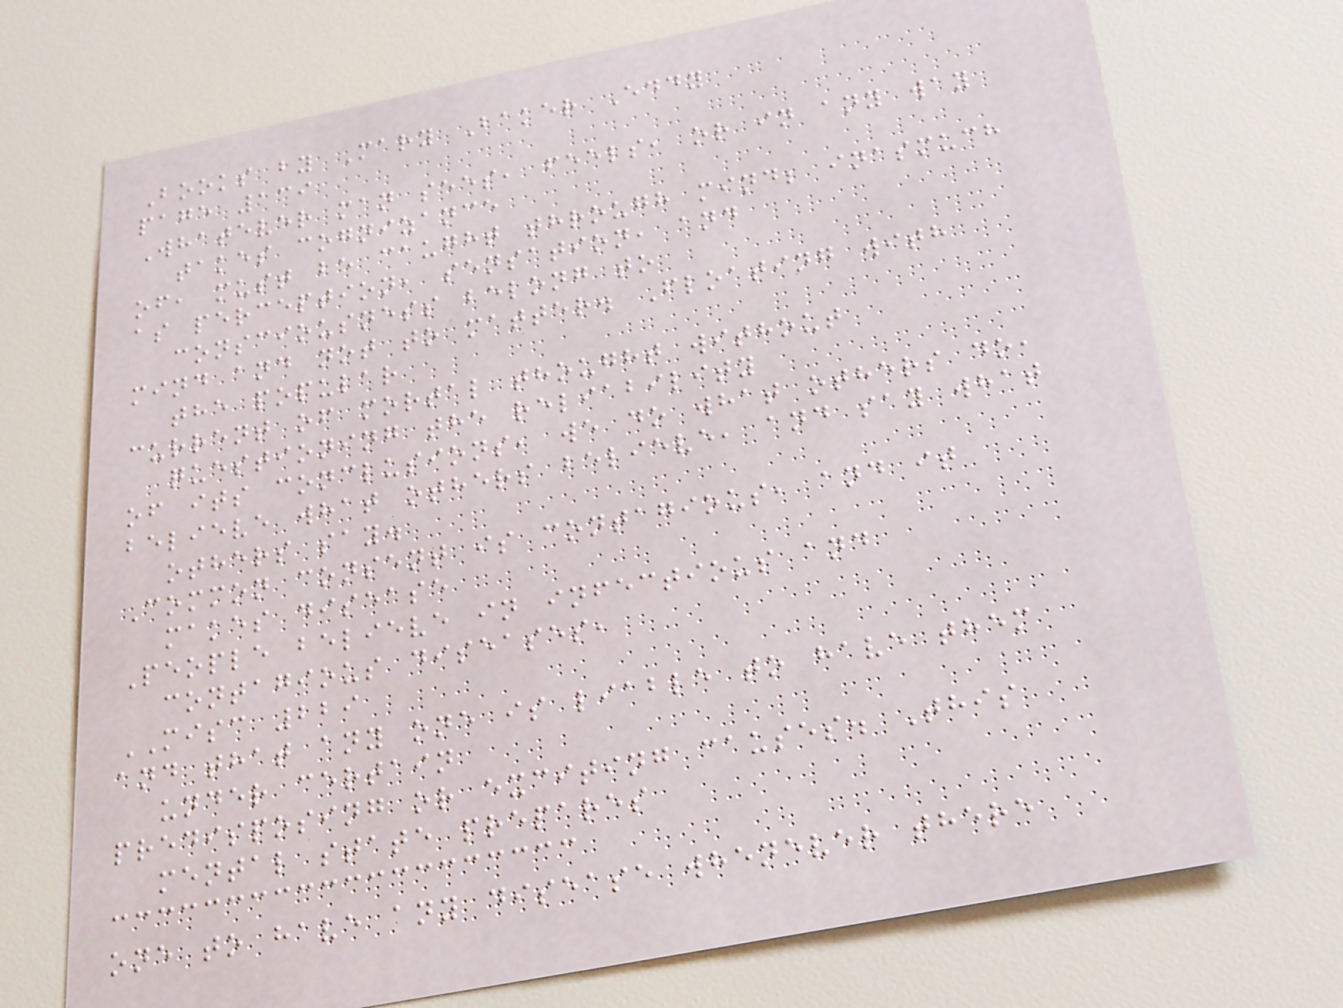Books by Mary Baker Eddy
page 139
Whatever man sees, feels, or in any way
takes cognizance
of, must be caught through mind; inasmuch
as perception, sensation, and
consciousness belong to
mind and not to matter. Floating with
the popular
current of mortal thought without
questioning the reliability
of its conclusions, we do what others do,
believe what others believe, and say what
others say.
Common consent is contagious, and it
makes disease
People believe in infectious and
contagious diseases,
MISC 229
and that any one is liable to have them
under certain
predisposing or exciting causes. This
mental state prepares
one to have any disease whenever there
